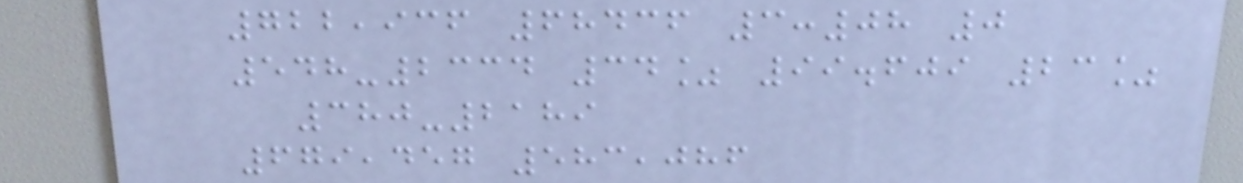722,936 68436 3:08 0
548-2334 34% 99.609 23%
380-2189
679,457 583,086
